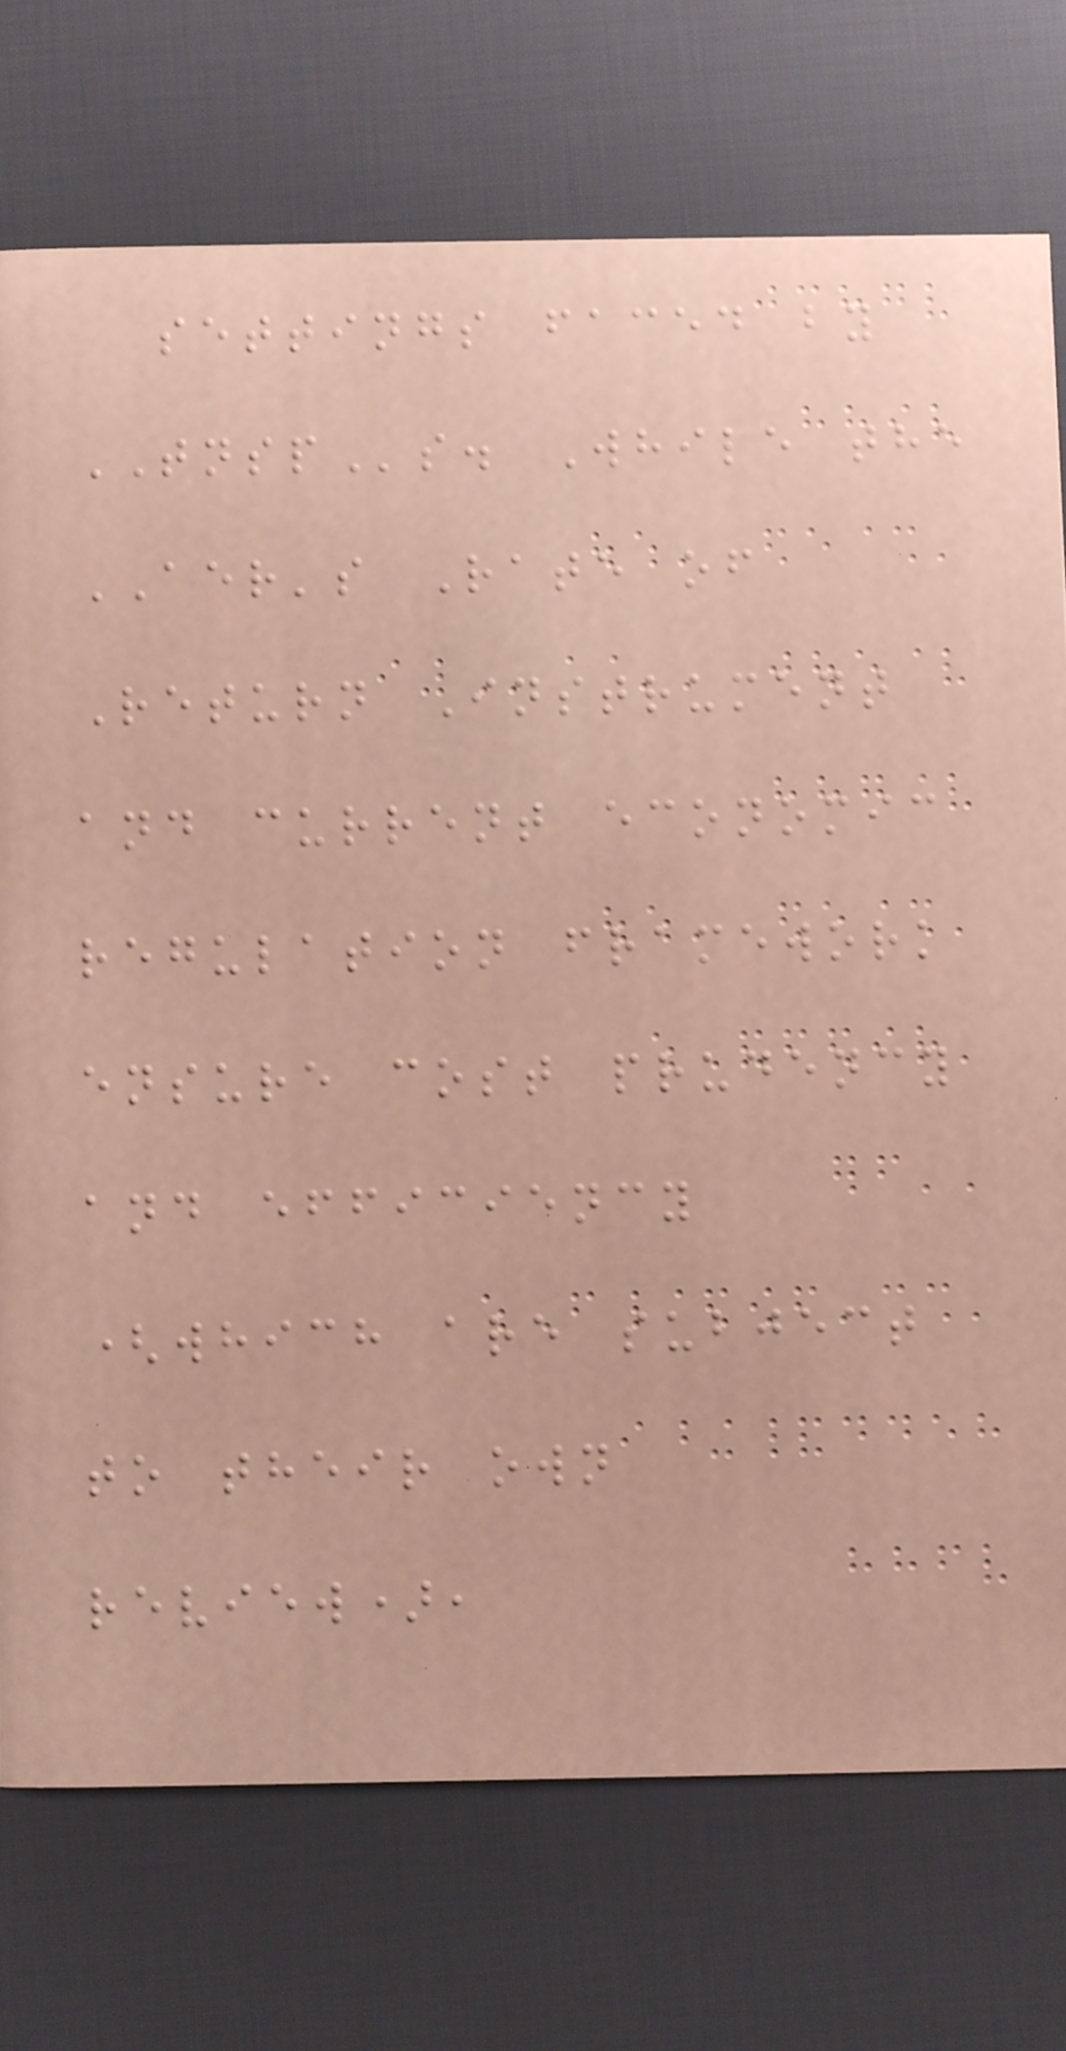settings faced by
TNSPs. While the
AER's Rate of
Return Instrument
and current economic
regulation framework
ensure cost prudency
and efficiency
(which are subject
to their own
review),
